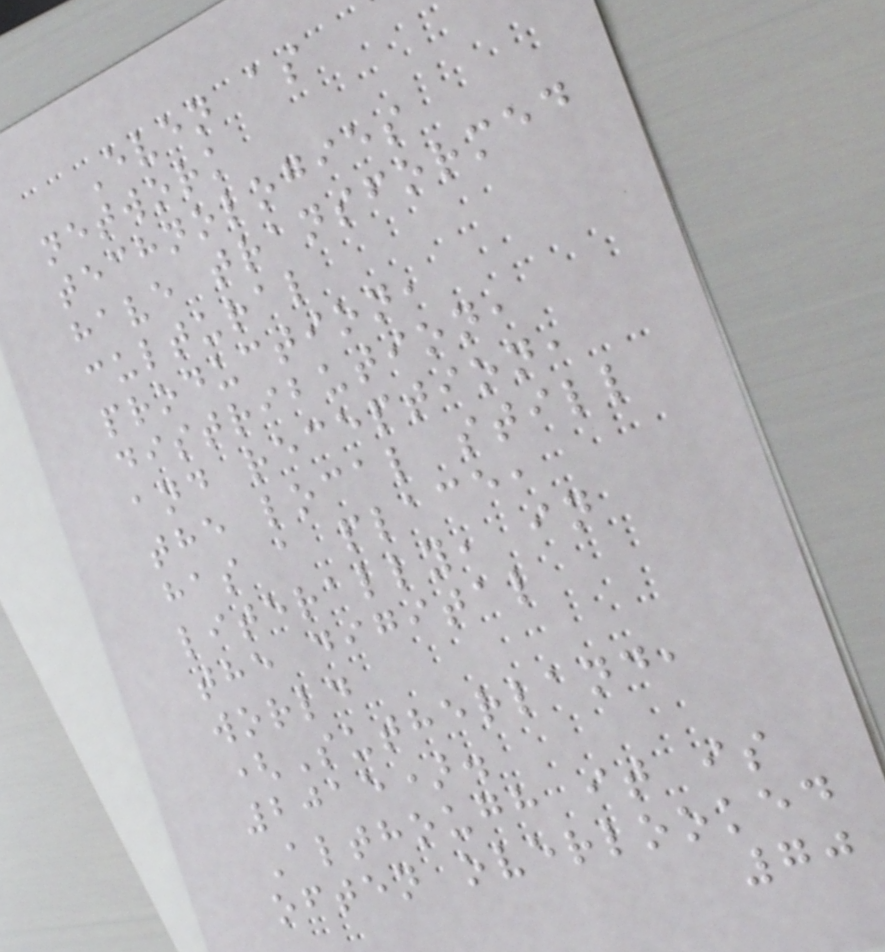Even as
network
technologies
have transformed
cultural
production,
distribution,
and reception,
the local still
has a place,
literally, in
the digital
world
(Sutherland,
2015).
Although it is
often overlooked
70
